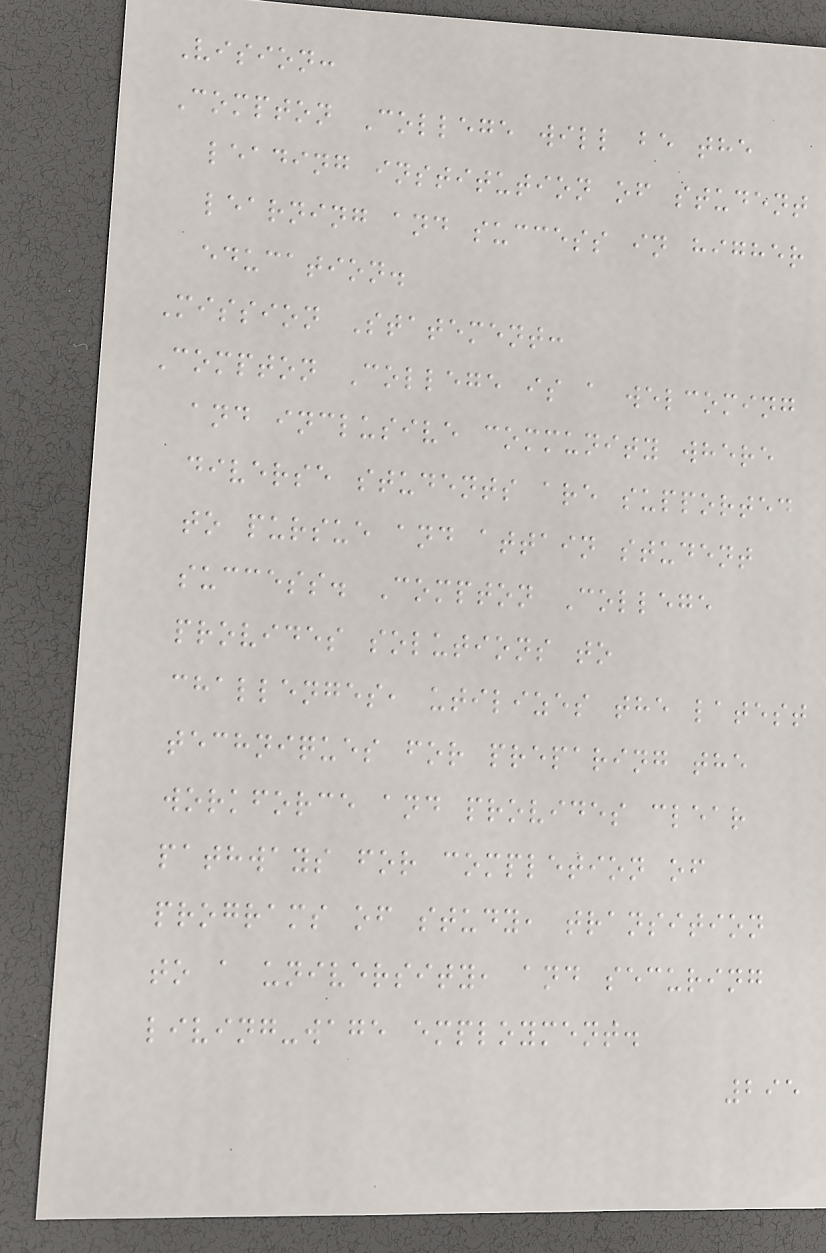Vision:
Compton College will be the
leading institution of student
learning and success in higher
education.
Mission Statement:
Compton College is a welcoming
and inclusive community where
diverse students are supported
to pursue and attain student
success. Compton College
provides solutions to
challenges, utilizes the latest
techniques for preparing the
workforce and provides clear
pathways for completion of
programs of study, transition
to a university, and securing
living-wage employment.
295
